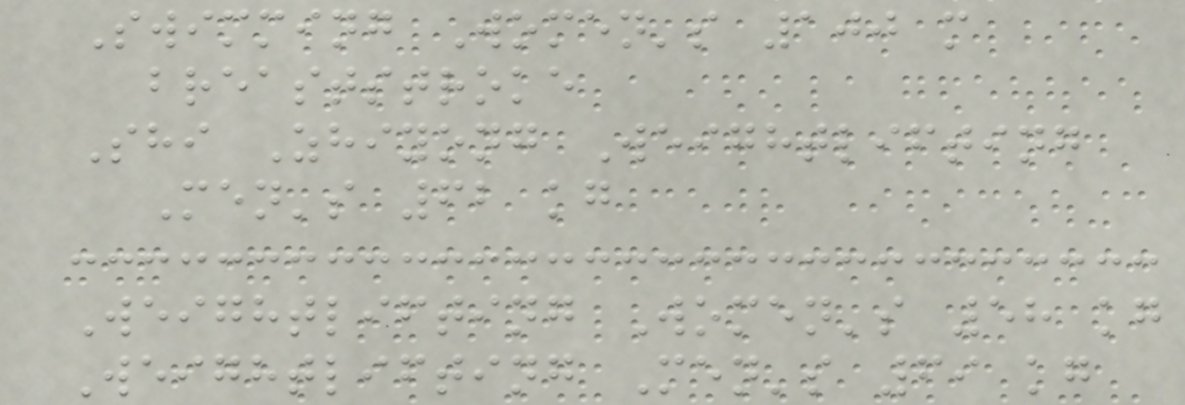Swimming Women's 100 m
breaststroke
Shi Zhiyong Weightlifting
Men's 62 kg
Weightlifting Women's 58 kg
Weightlifting Men's 69 kg
